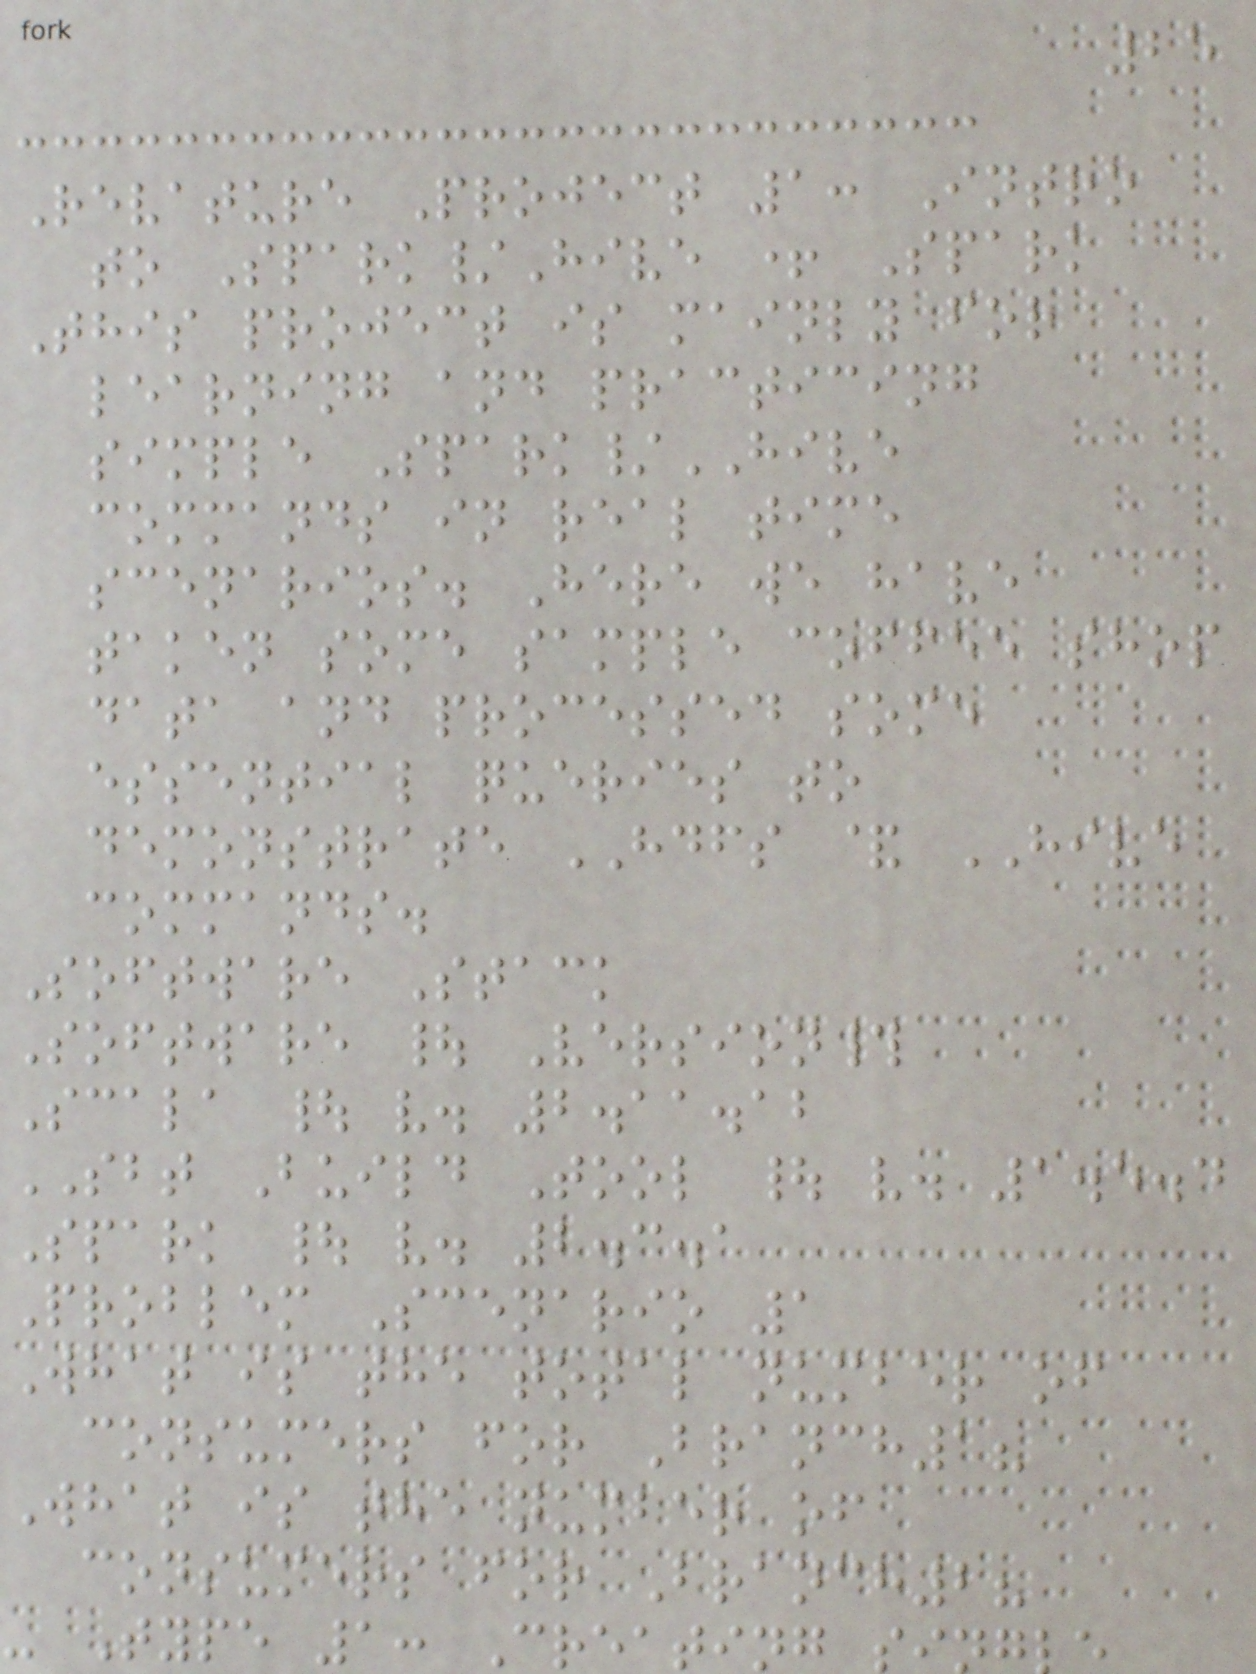25
Revature Project 1: Intro
to Spark/Hive + Spark
This project is mainly for
learning and practicing
simple Spark/HIVE
commands in real time
scenarios. Here we have
taken some sample coffee shop
data and processed some
essential queries to
demonstrate HDFS & HIVE
commands.
Software Stack
Software | Version#
Scala | v. 2.11.12
SBT Build Tool | v. 1.5.4
Spark | v. 2.3.1
Problem Scenario 1
What is the total number of
consumers for Branch1?
What is the number of
consumers for Branch2?
- Type 1: Creating
